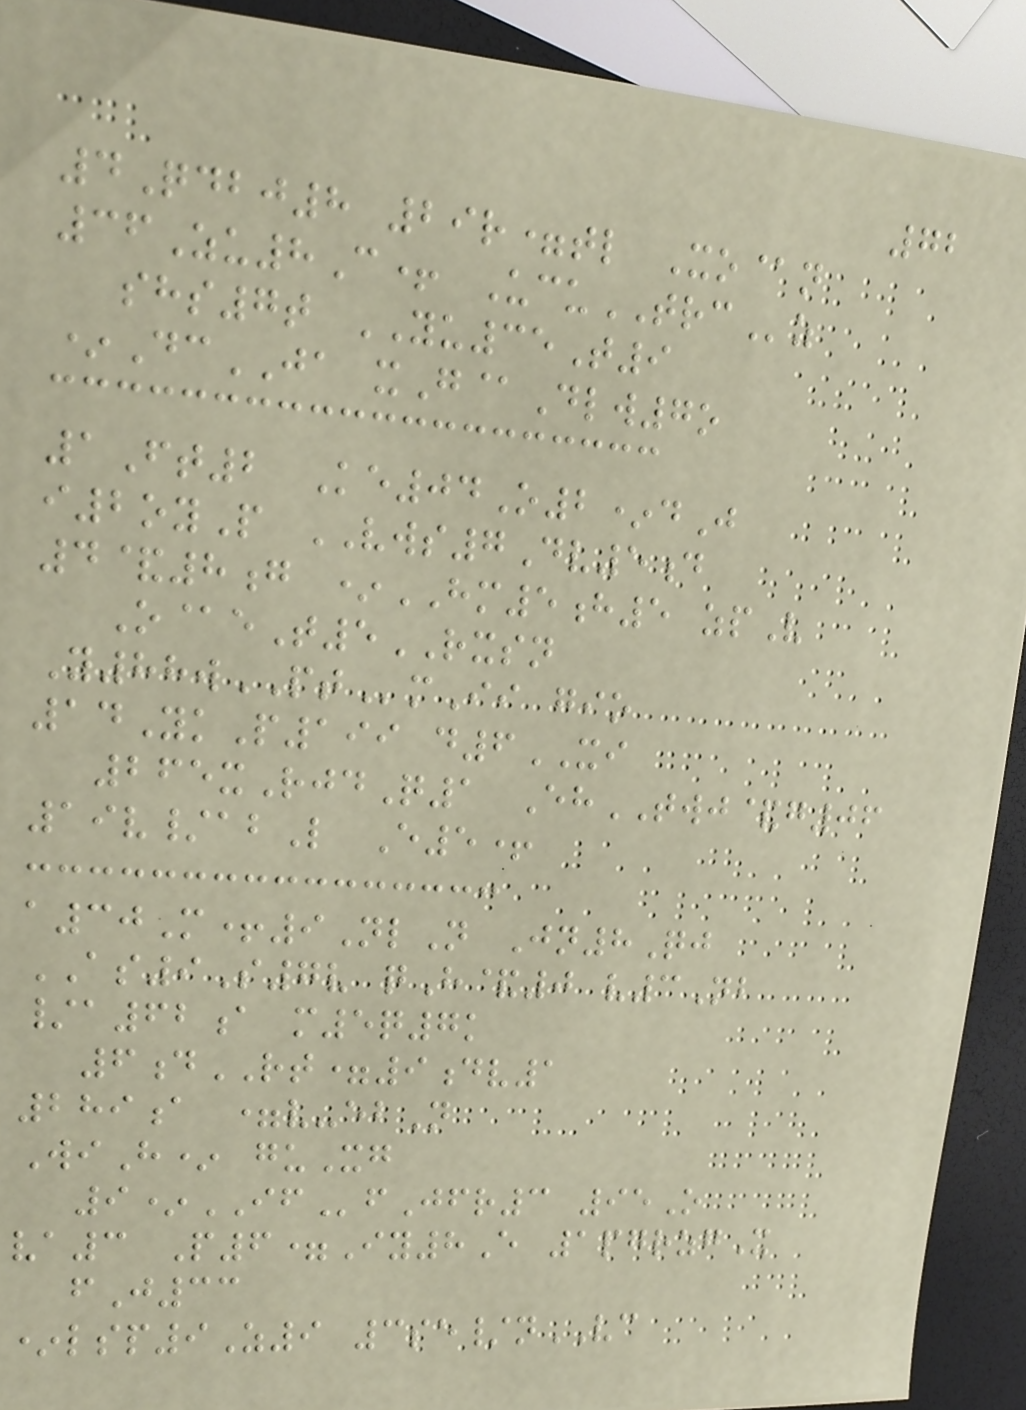72
4Qdbj8 29r=tl Xo@n
36Zu8C+ UcuTRCz
shs7t YU35T9
*DcJA xG@Dlw7o
1Ft2 Ke04O2*dJ
i2oyP VWS7Dv5d
4&8g *HM5h5 zpV
O@eT5RXSN
Y88wPTmIi gio
14YkP199 d6XI
265xRjdQ1 EhTWJ&g06
19v/abL E5+
a30M+9NlN Jn8Qj
AS9S7v qH&0 v3Nb
/a62a m5q7k
6dRT=9dv1
289a =v-ebN
WiH* guXg
9*IFfJfr3 95O
va3 P6=Iy8E 1pgrzgX
fJ33
*lsp9Z9 3se/nVC
